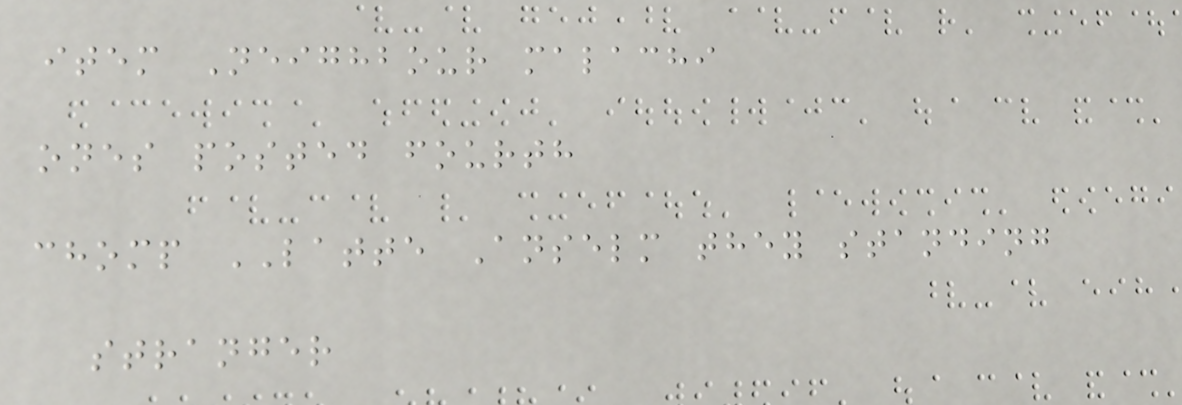item Neighbour malachi
ones posted fourth
chomp LATTE Anselm they standing
stranger
